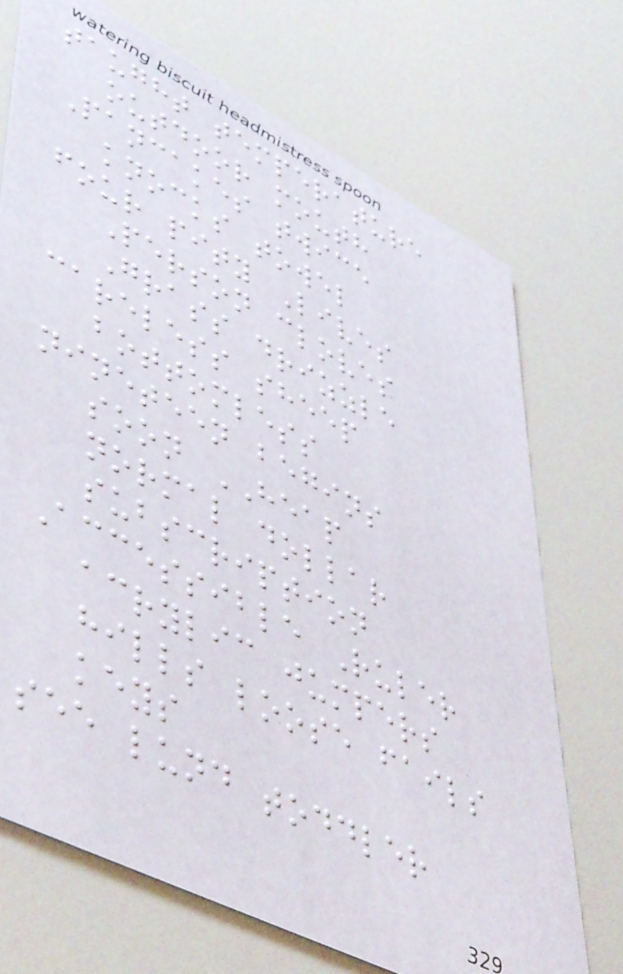taught temperature
outdoor mouth
Pancakes twice
knocks towel
four pity Lives
Person cloves
Grass drizzle
careless sheep
bottomless
nineteen begins
soon HEAP
normal dollar
subscription
Accessible Ruler
acrylic jumpers
hills loose fails
keys
see lund toddler
